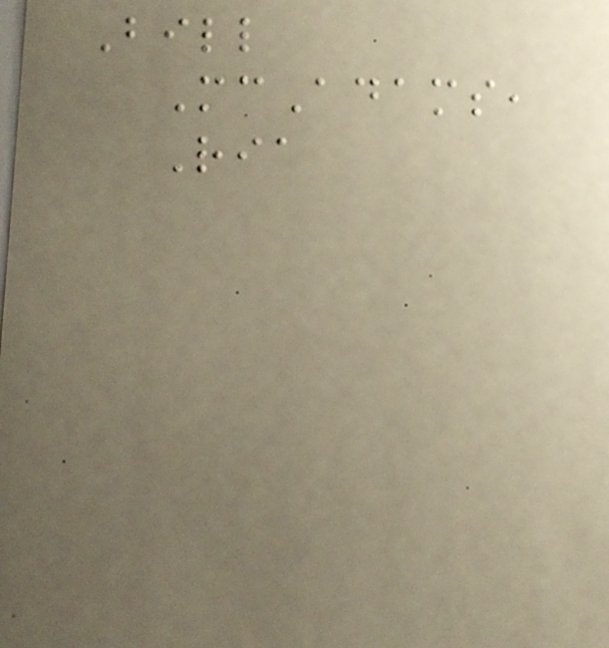Bill
McAdams,
Ria
